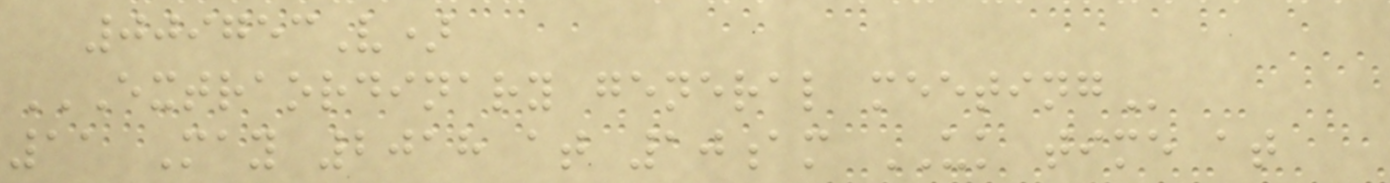009753V)
EXTRAORDINARY GENERAL MEETING
11 May 2018 at 10am UK time at
